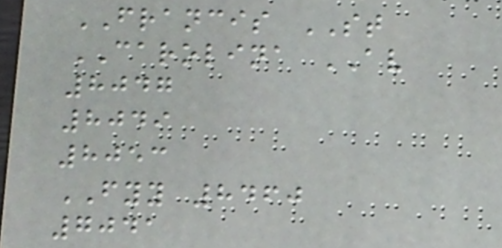FRANCIS ST
CAROLINA AV
8047
8049
8053
FYY 8460
7041
